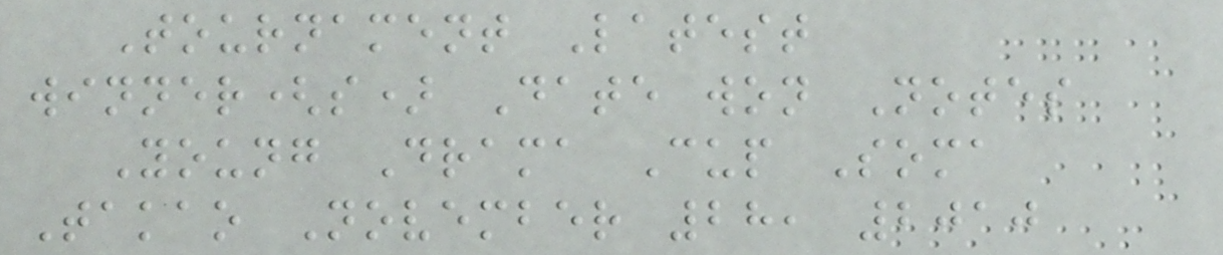Tournament Latest
winner(s) Date won Notes
Young Drama Cup Soma
Takao November 28, 2010
